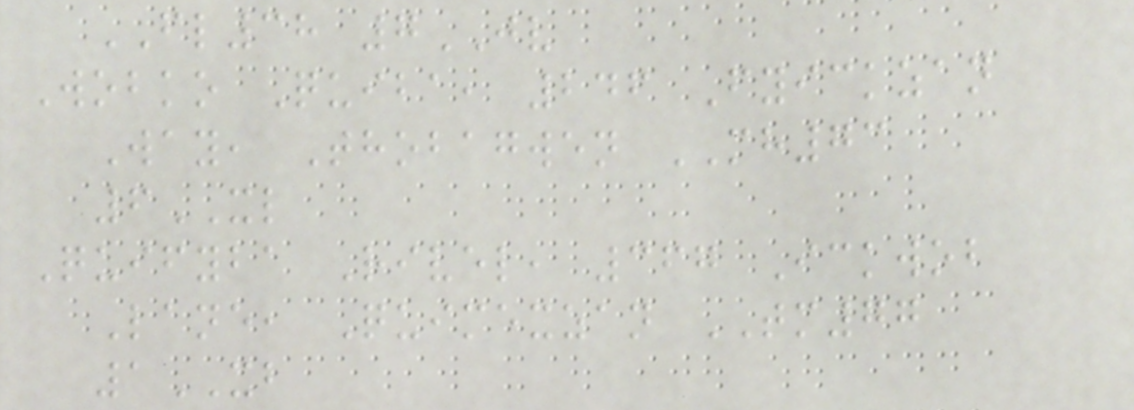FL38 7JV
Wobko Quiba, 246 Fyickzan
Way, Thobagwen MH73
6XL
Quifyba Rivel, 367 Ickwob
Lane, Quimexzan TM77
1XB
